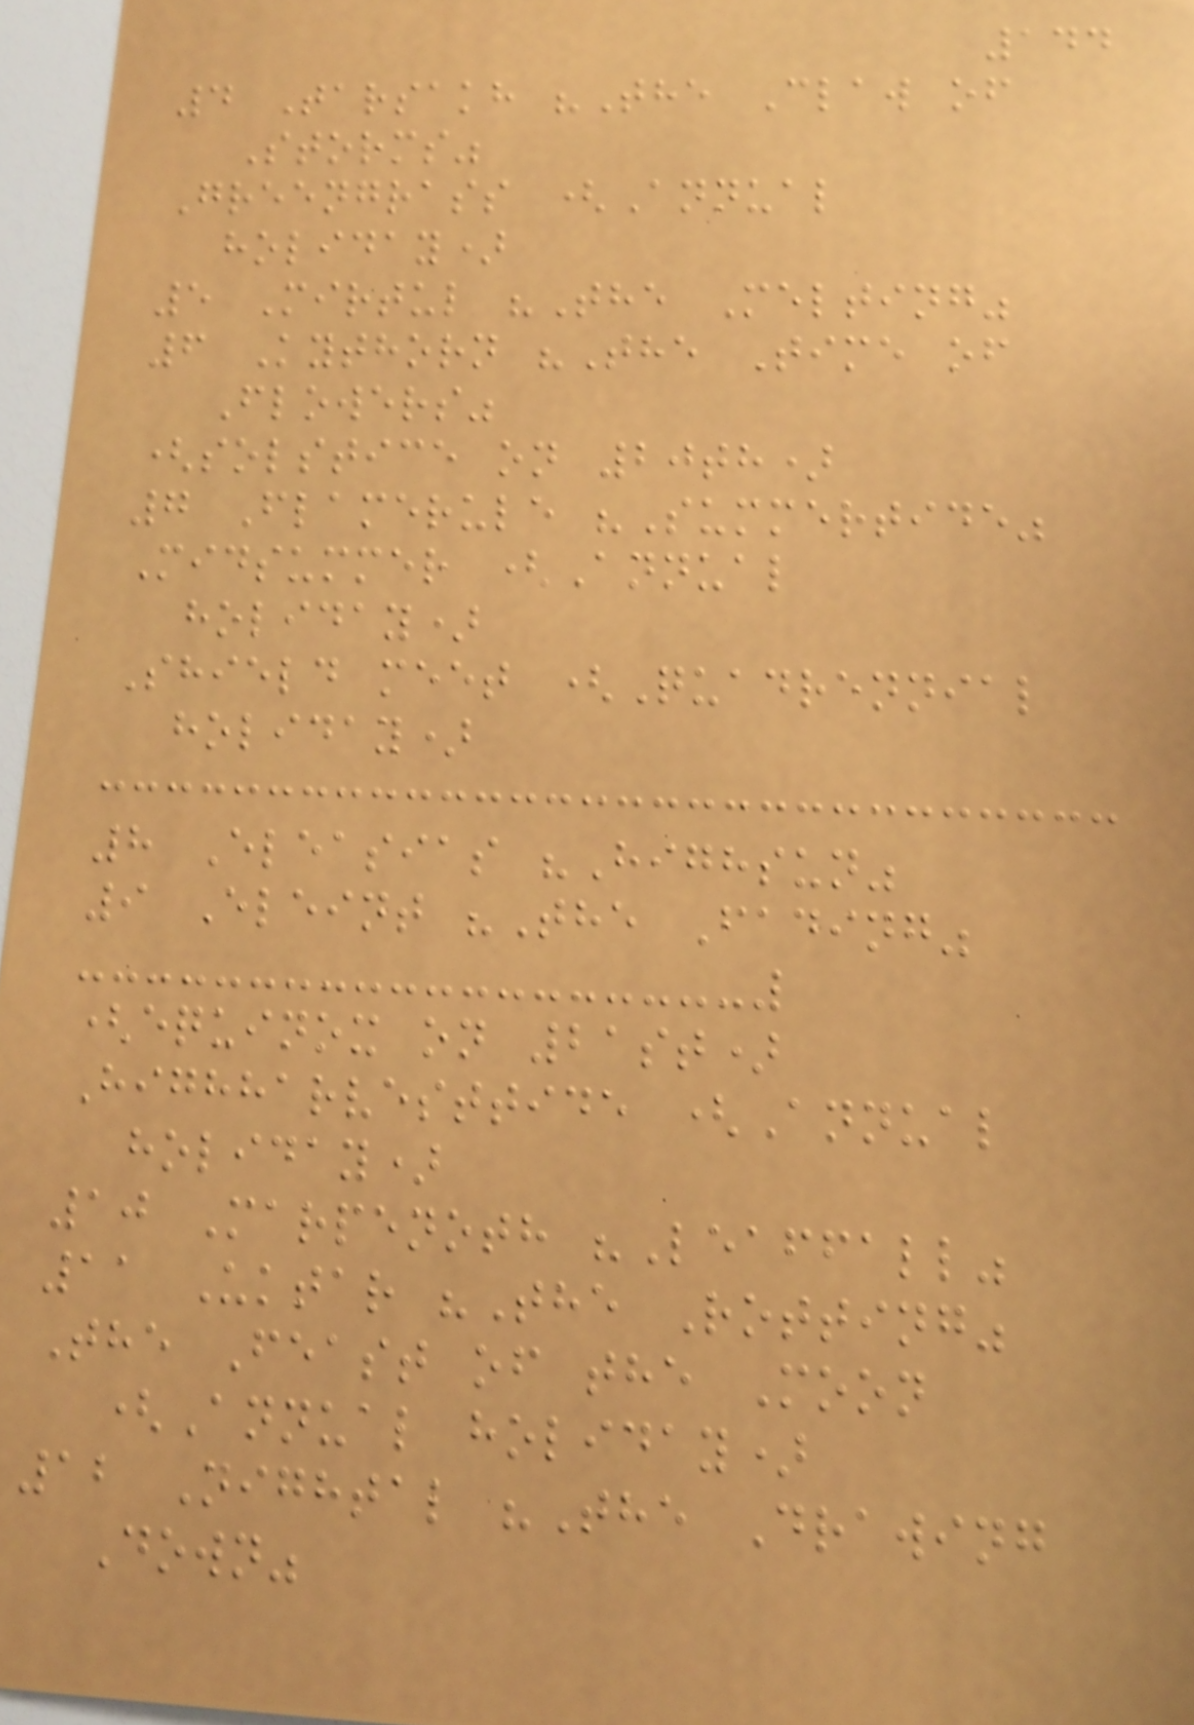144
4 Tarsakh "The Claw of
Storms"
Greengrass (Annual
holiday)
5 Mirtul "The Melting"
6 Kythorn "The Time of
Flowers"
(solstice on 20th)
7 Flamerule "Summertide"
Midsummer (Annual
holiday)
Shield meet (Quadrennial
holiday)
8 Eleasias "Highsun"
9 Eleint "The Fading"
(equinox on 21st)
Highharvesttide (Annual
holiday)
10 Marpenoth "Leaffall"
11 Uktar "The Rotting"
The Feast of the Moon
(Annual holiday)
12 Nightal "The Drawing
Down"
